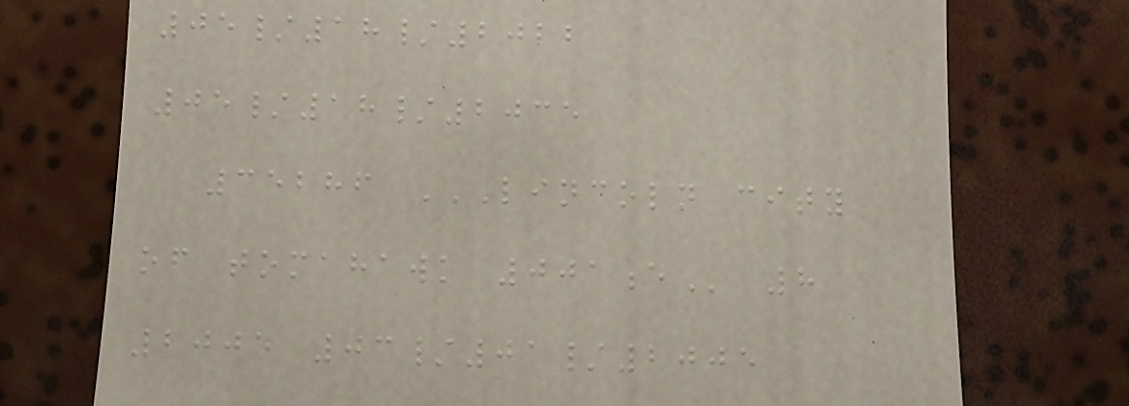05/18/2022
05/18/2035
35286 LINCOLN CITY
OF TOMAHAWK 001E 8
2005 03/01/2005
